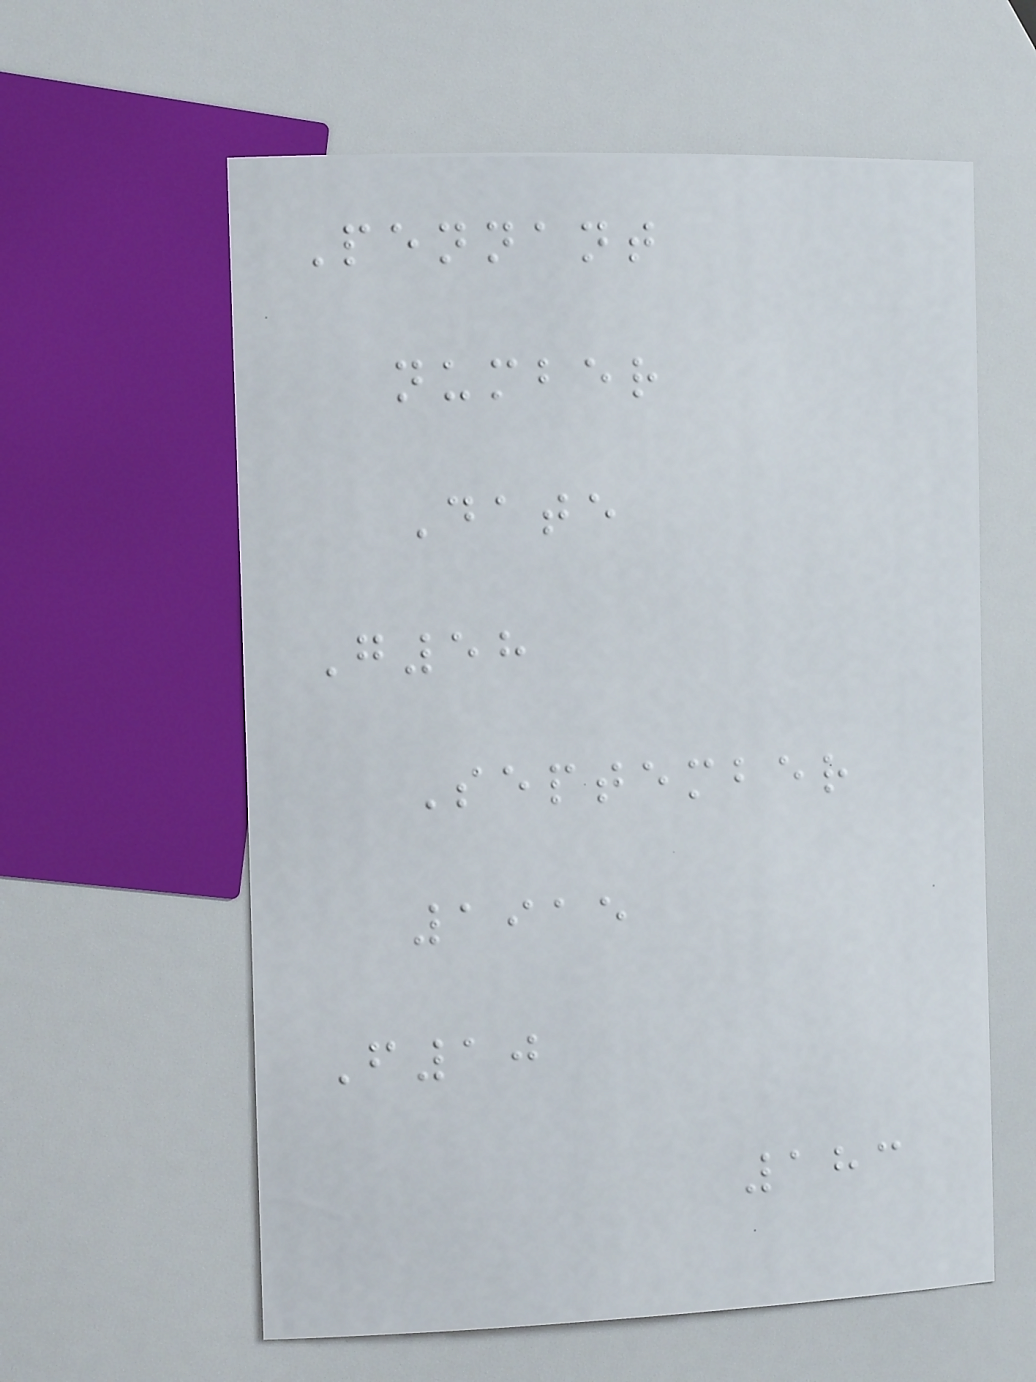Pennant
number
Date
G58
September
1915
F10
183
